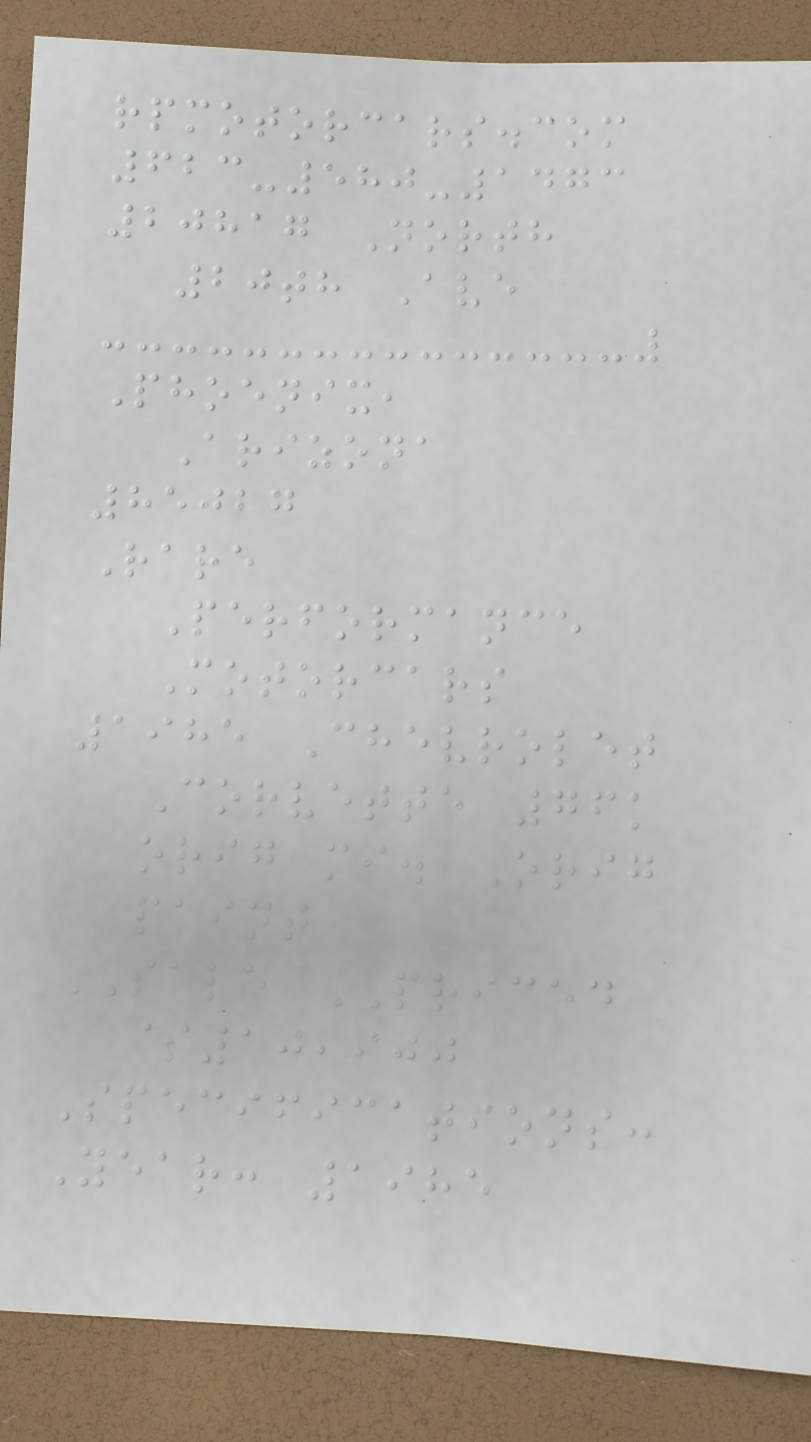rpmotorcars.com
623-580-1473
20817 North
20th Ave
Phoenix,
Arizona
85027
Rare
Performance
Motorcars
1985 Chevrolet
Corvette 76k
orig mi. Orig
paint
SALE PRICED
$10,900
Specifications:
Year: 1985
